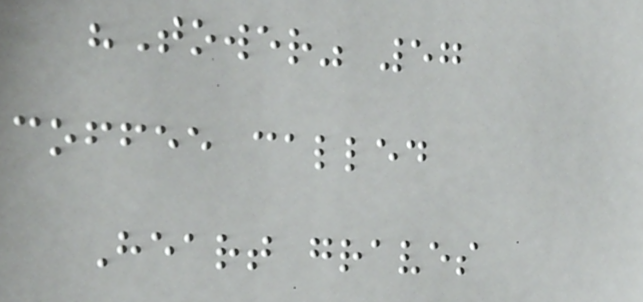"Tower" 57
coffee called
Heart graves
